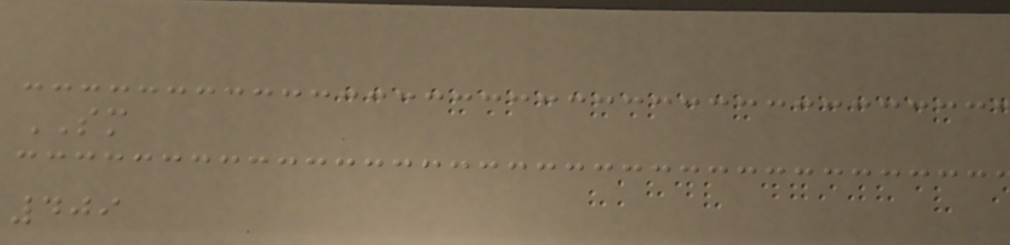SM
409
